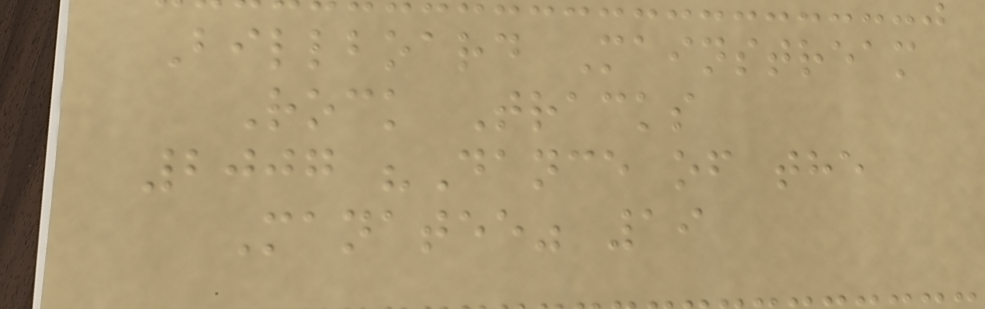Billboard Mainstream
Rock Tracks
2007 "Dance of the
Manatee" 19
